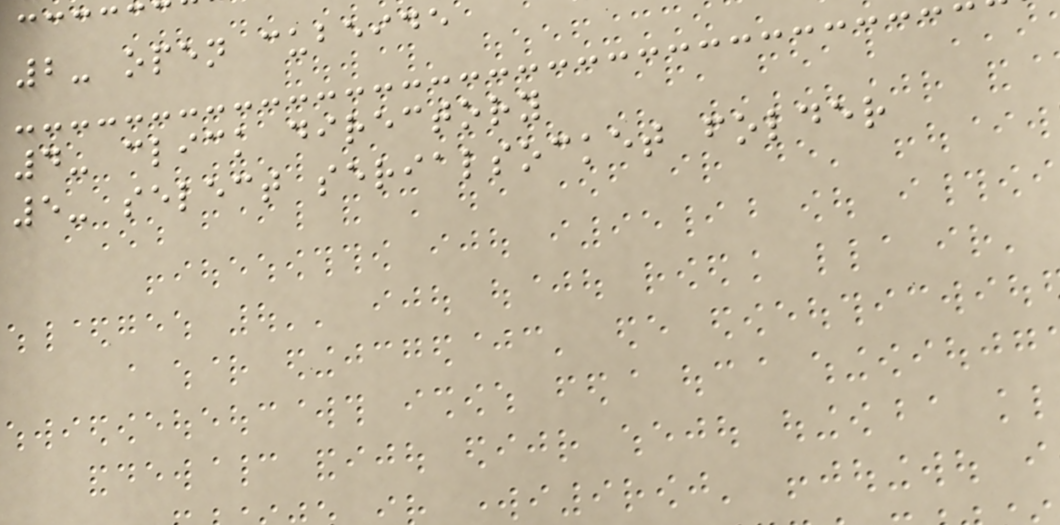2- open cubeide
4- click directory
5- select serialsocket folder
